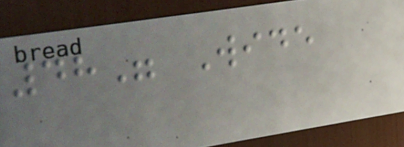48" Wide
